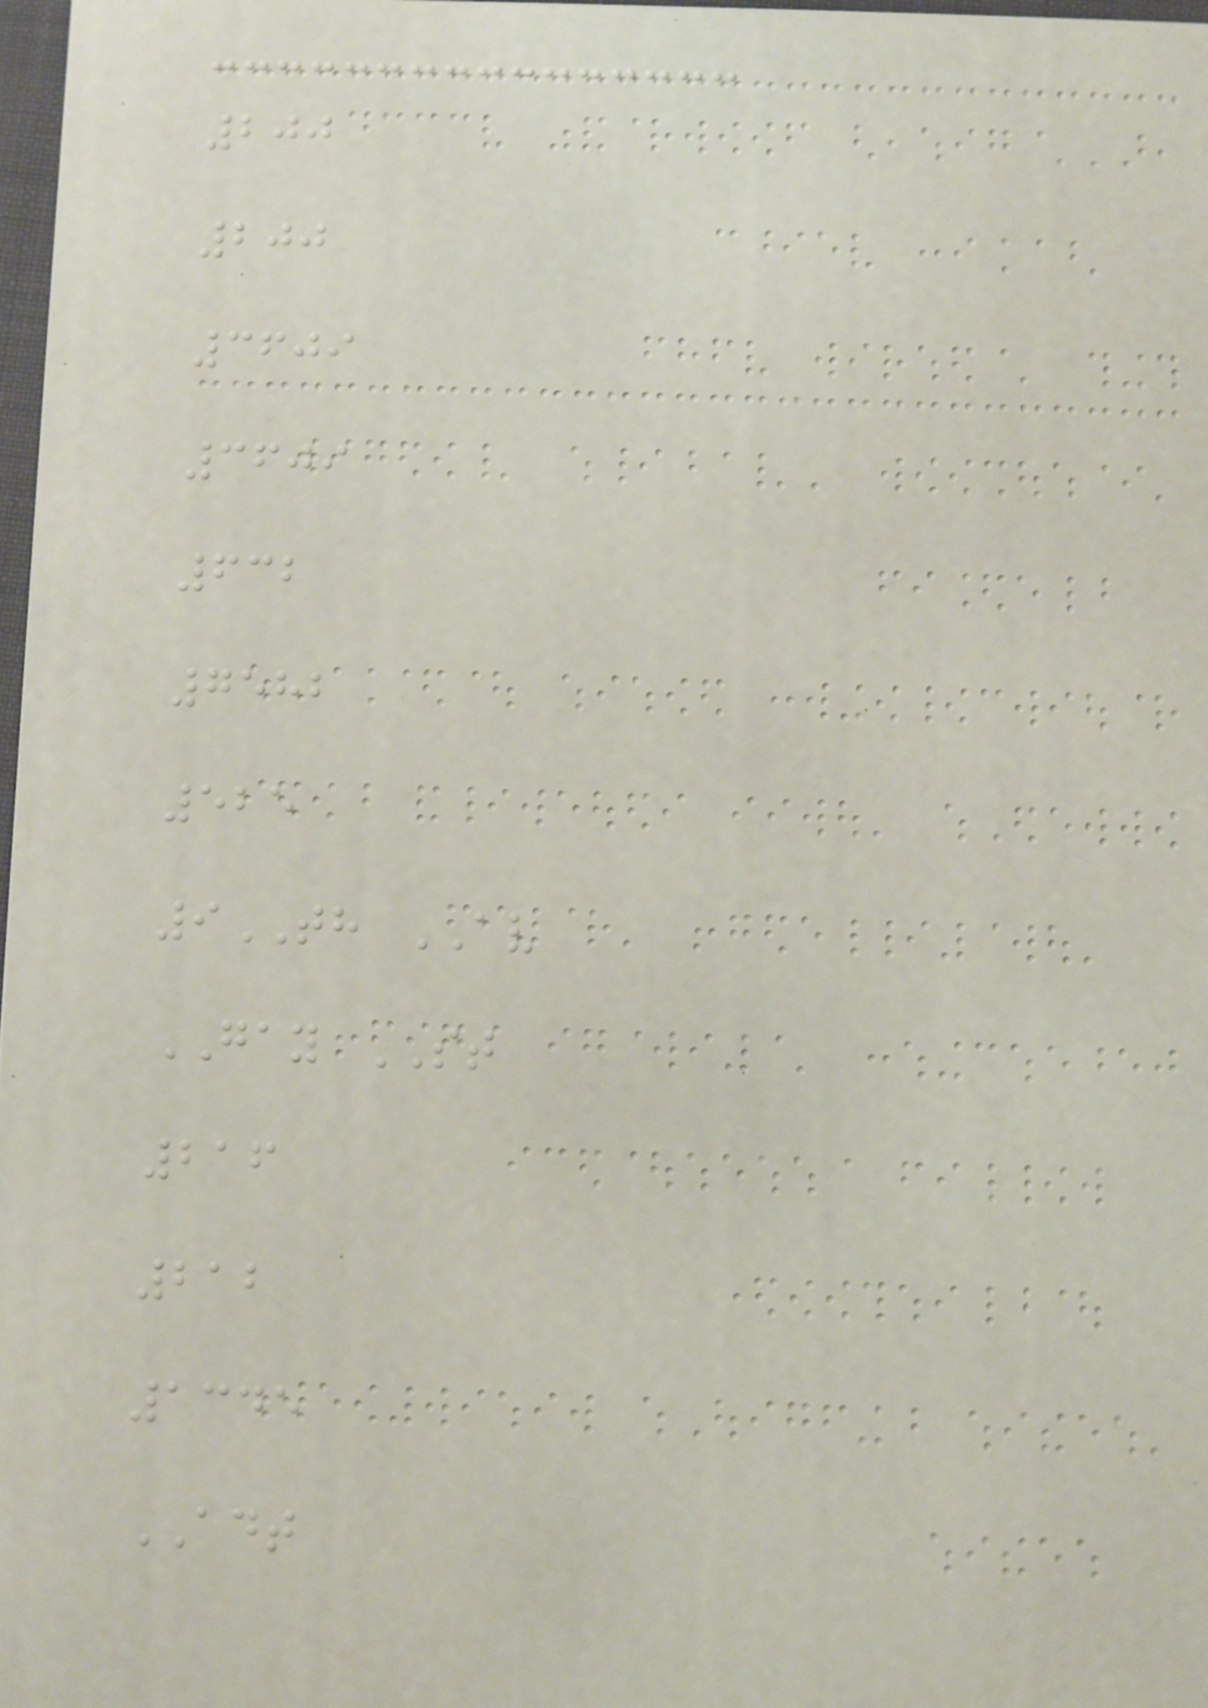200
200
3609
3609
632
7582
525
9TH AV
GAY ST
216
212
1345
ADT
